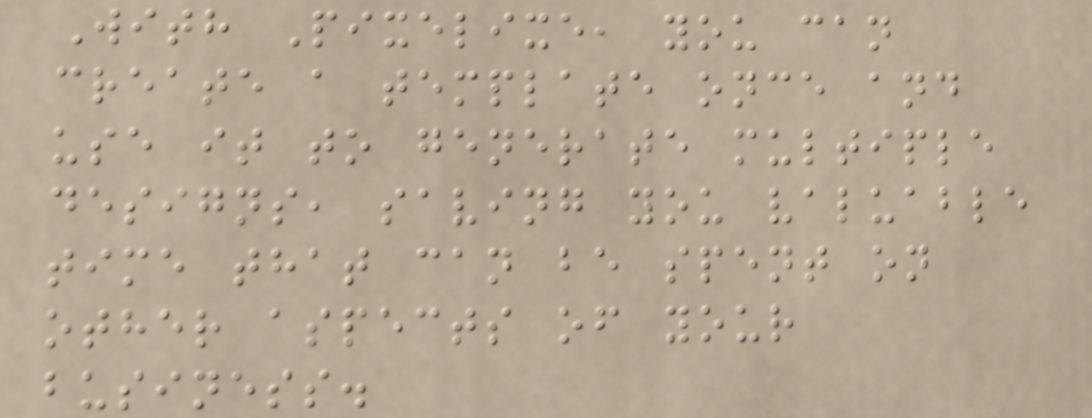With Pixelixe, you can
create a template once and
use it to generate multiple
designs, saving you valuable
time that can be spent on
other aspects of your
business.
